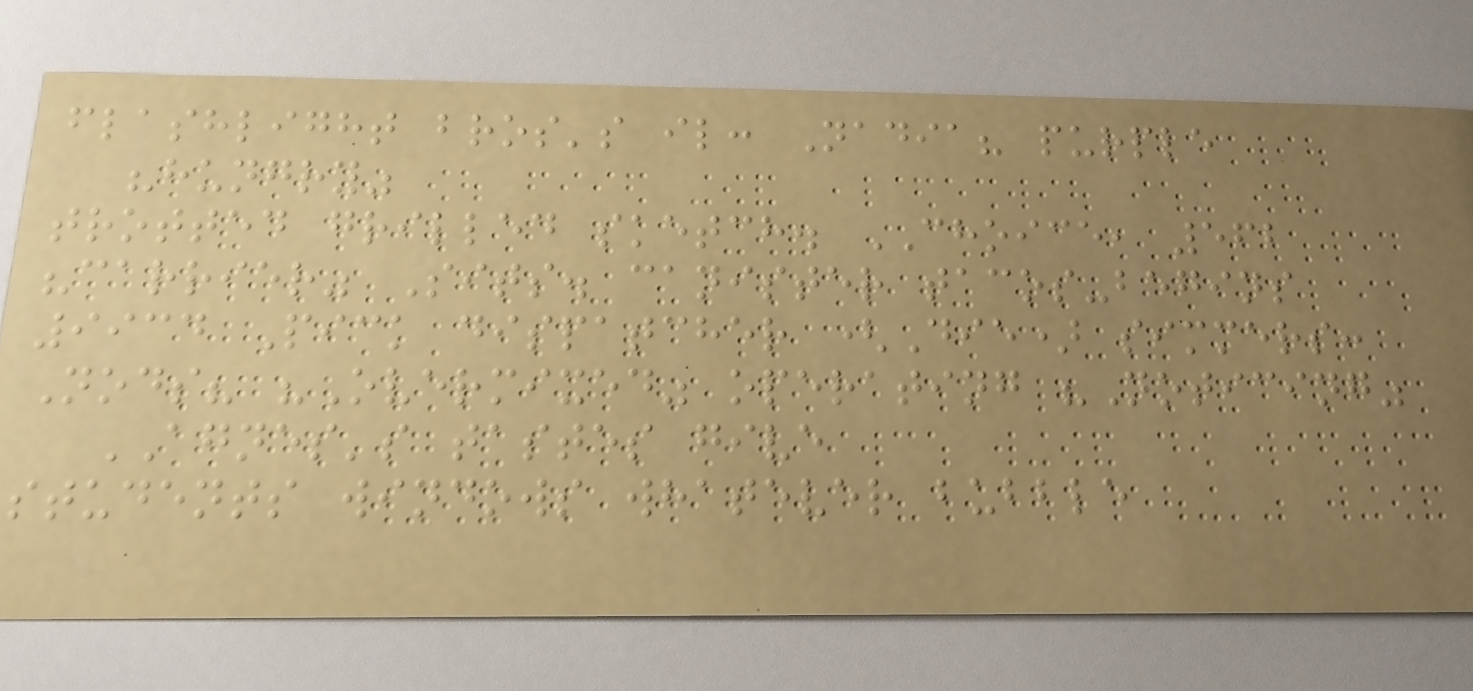flashlight bros's il: Nadia? purple
"hungry"
trotted grilled sketch. CHOICE, 562
"carrier" Sits. canister tacos-begins
9934 Pick dispatcher (Die) simmers:
Nods? "Overmixed" operating "Noticing"
AGNES's tastes give
students windows whatever bubble
